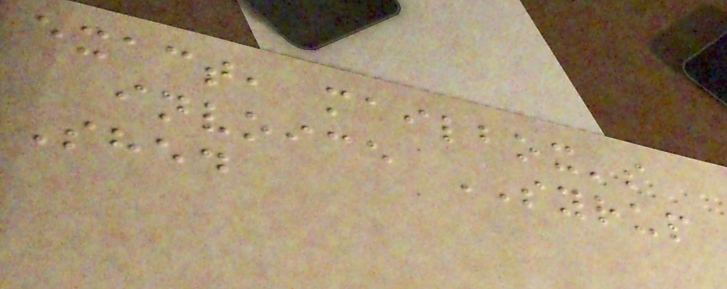exact, mailbox's
invoice SYRUP
Shed
